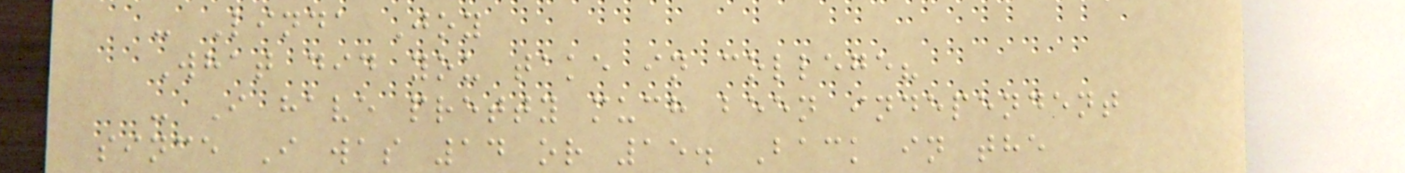- Linda Joy
What did you take in college?
- I have pretty much been independent
since I was 14 or 15. Back in the
